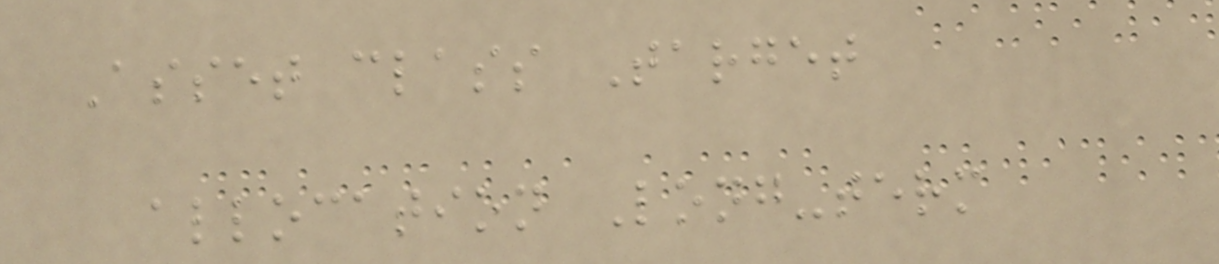Asset class Target
allocation Long-term
